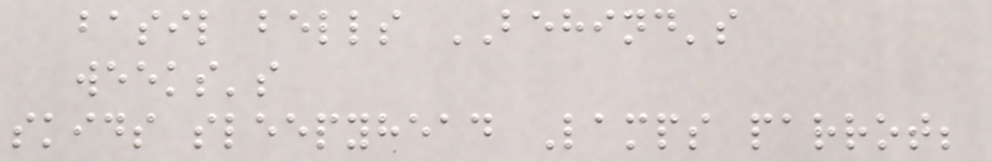basil bells BEHIND's
weeks's
skids sleepyhead Lamps parrot;
